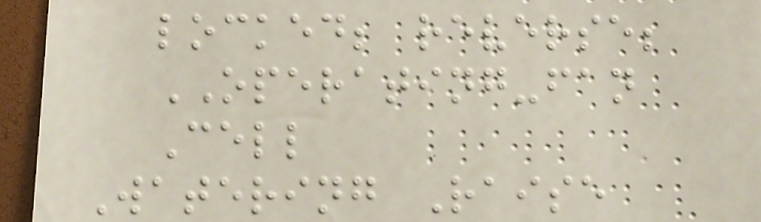locked; reverse;
OPERATING-fan
Cell
Watering Raise
